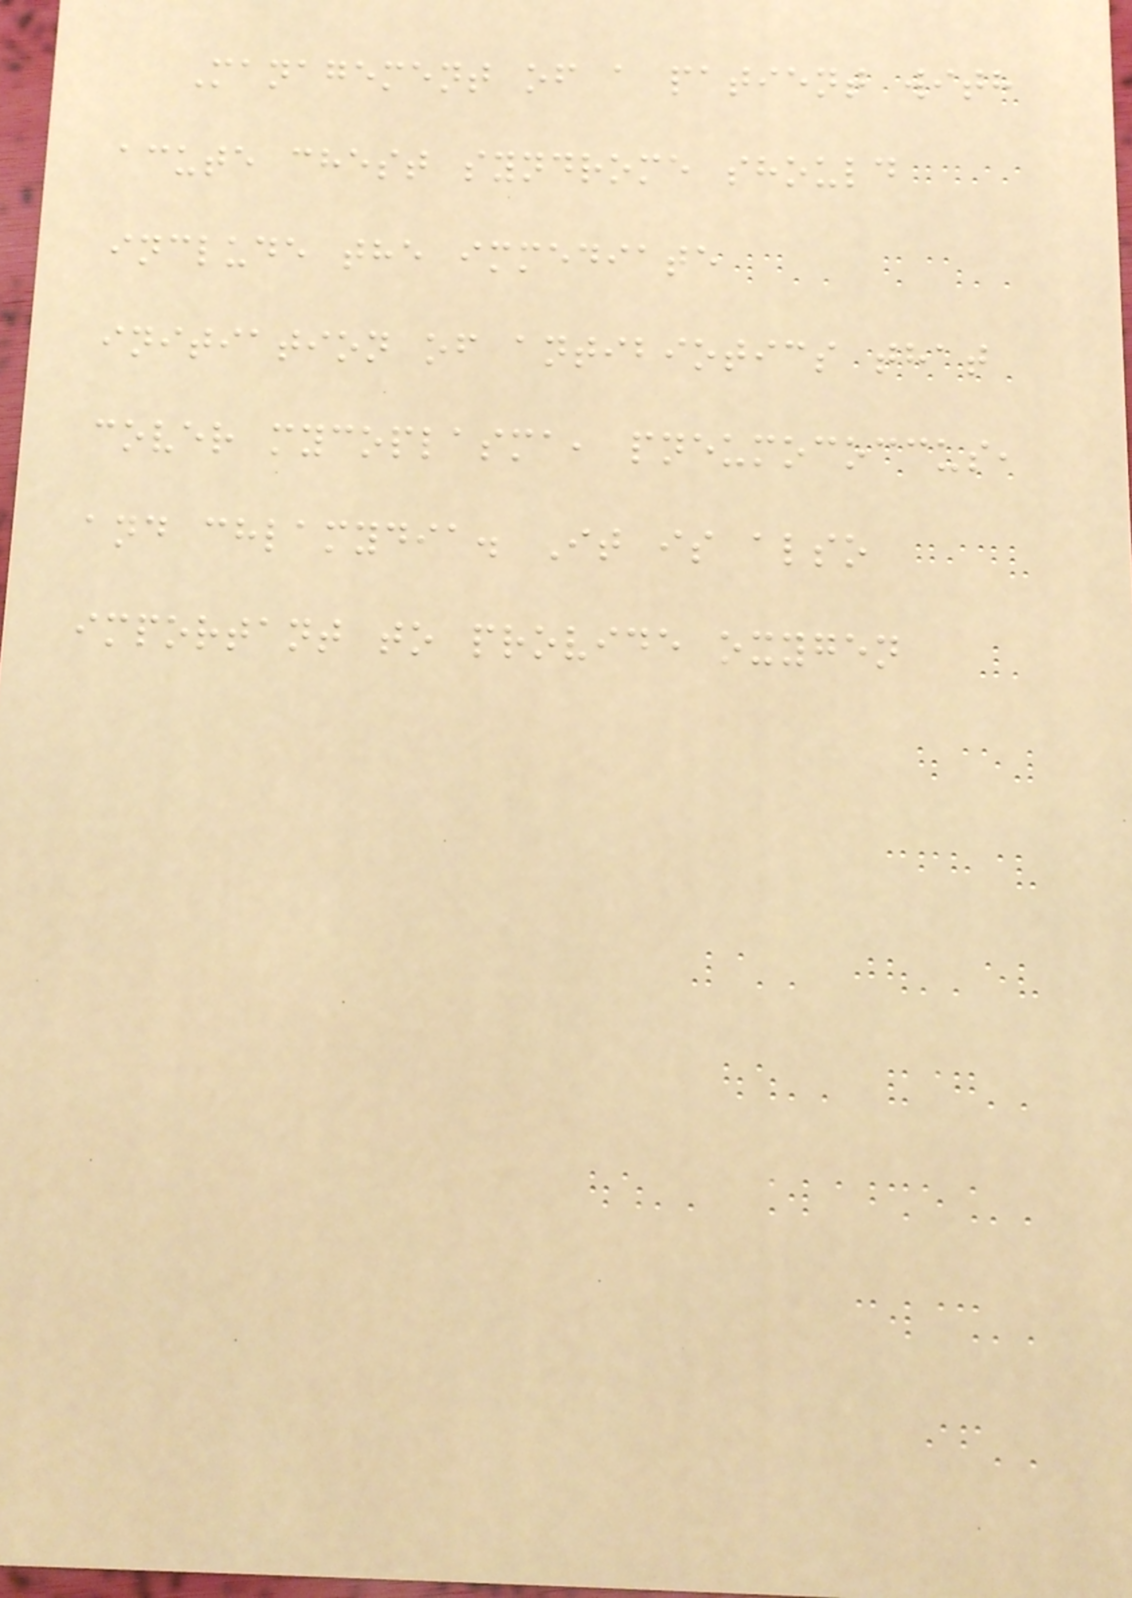Management of a patient with
acute chest syndrome should
include the immediate
initiation of antibiotics that
cover mycoplasma, pneumococcus,
and chlamydia. It is also
important to provide oxygen
